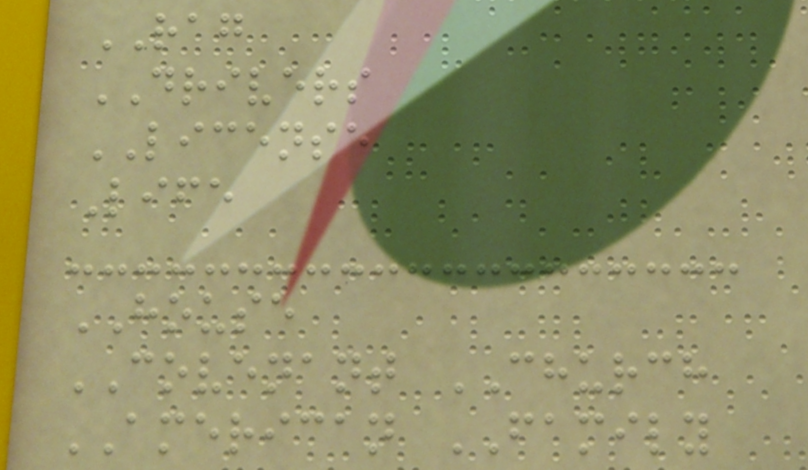RAG
DRIVERS
LICENSE
Life
HOUSE
COVENANT CHURCH
AMERICAN FAMILY
